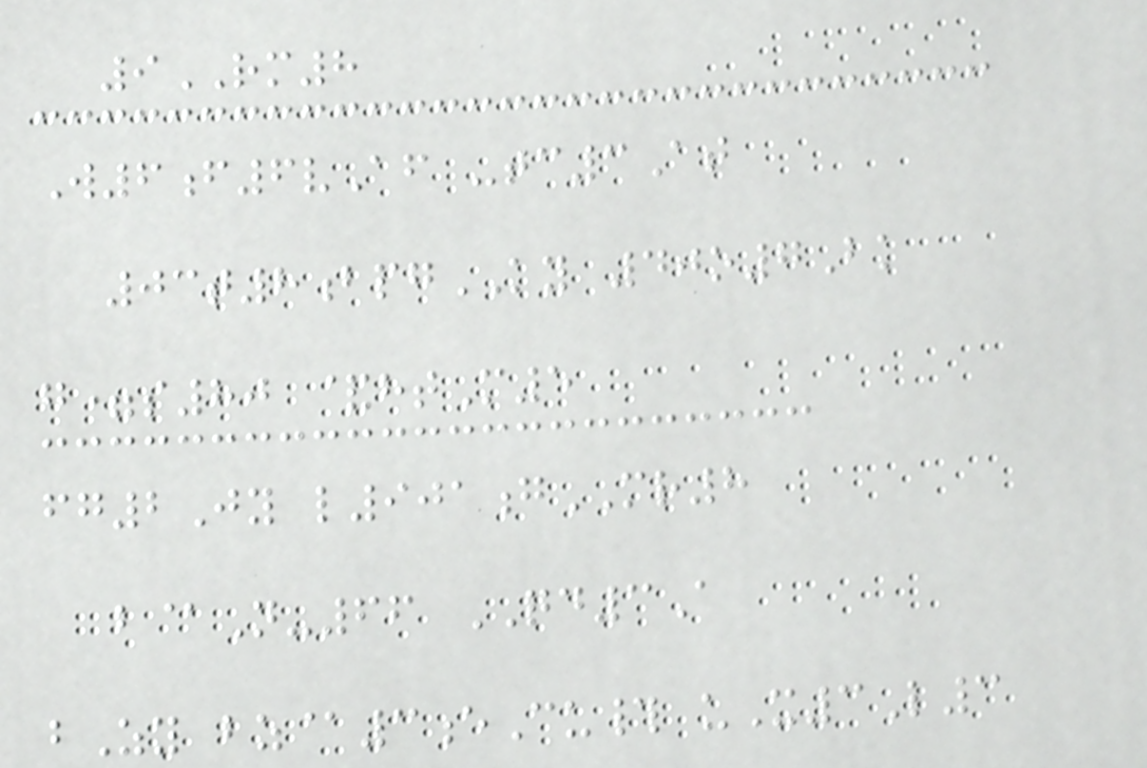9RM8
W6f6vAf -tc3At
03t8bpgKY 40o7Bk
g=s80 &htM5
fg2Jy l901gMR8
b@N-66 QD3A
bZy bz@3eCu# uX3L3
